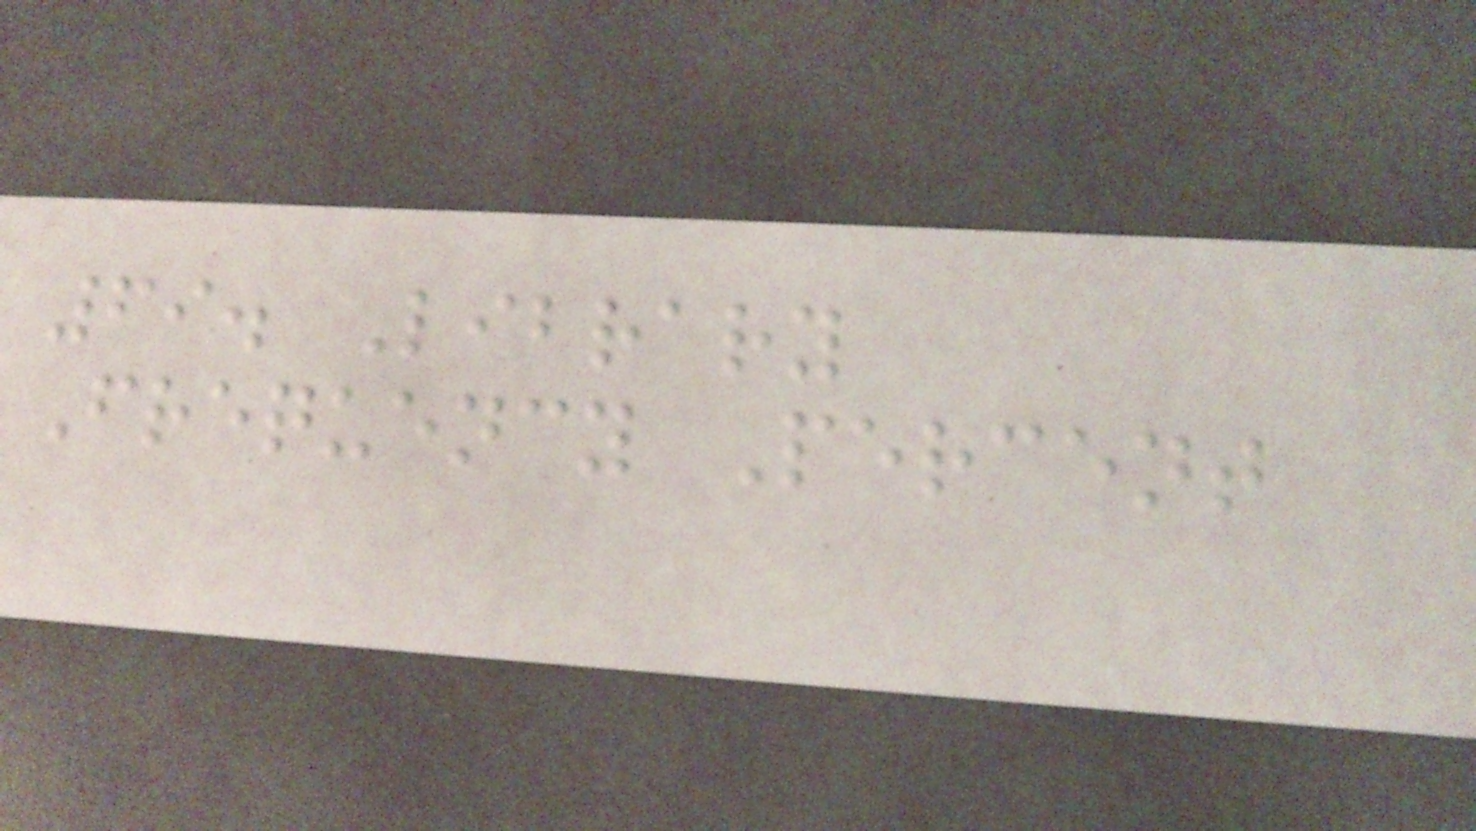69. Library
Frequency Percent
